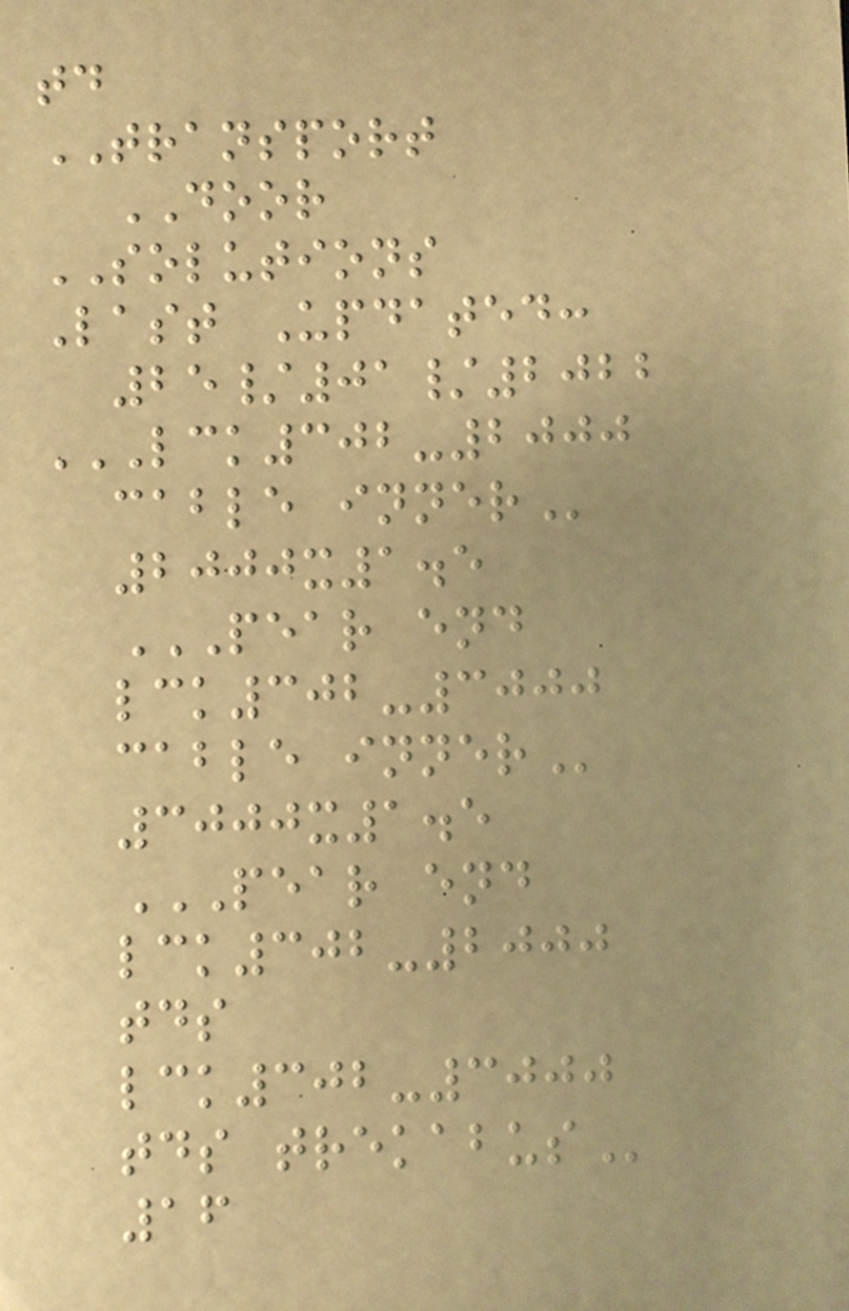td
TRANSPORT
DOOR
SOLUTIONS
Last Updated:
25/01/2022
LCK302-2000
CABLE INNER
2000x1.5
PEAR END
LCK302-3000
CABLE INNER
3000x1.5
PEAR END
LCK302-2000
TDS
LCK302-3000
TDS TREKABUS
16
